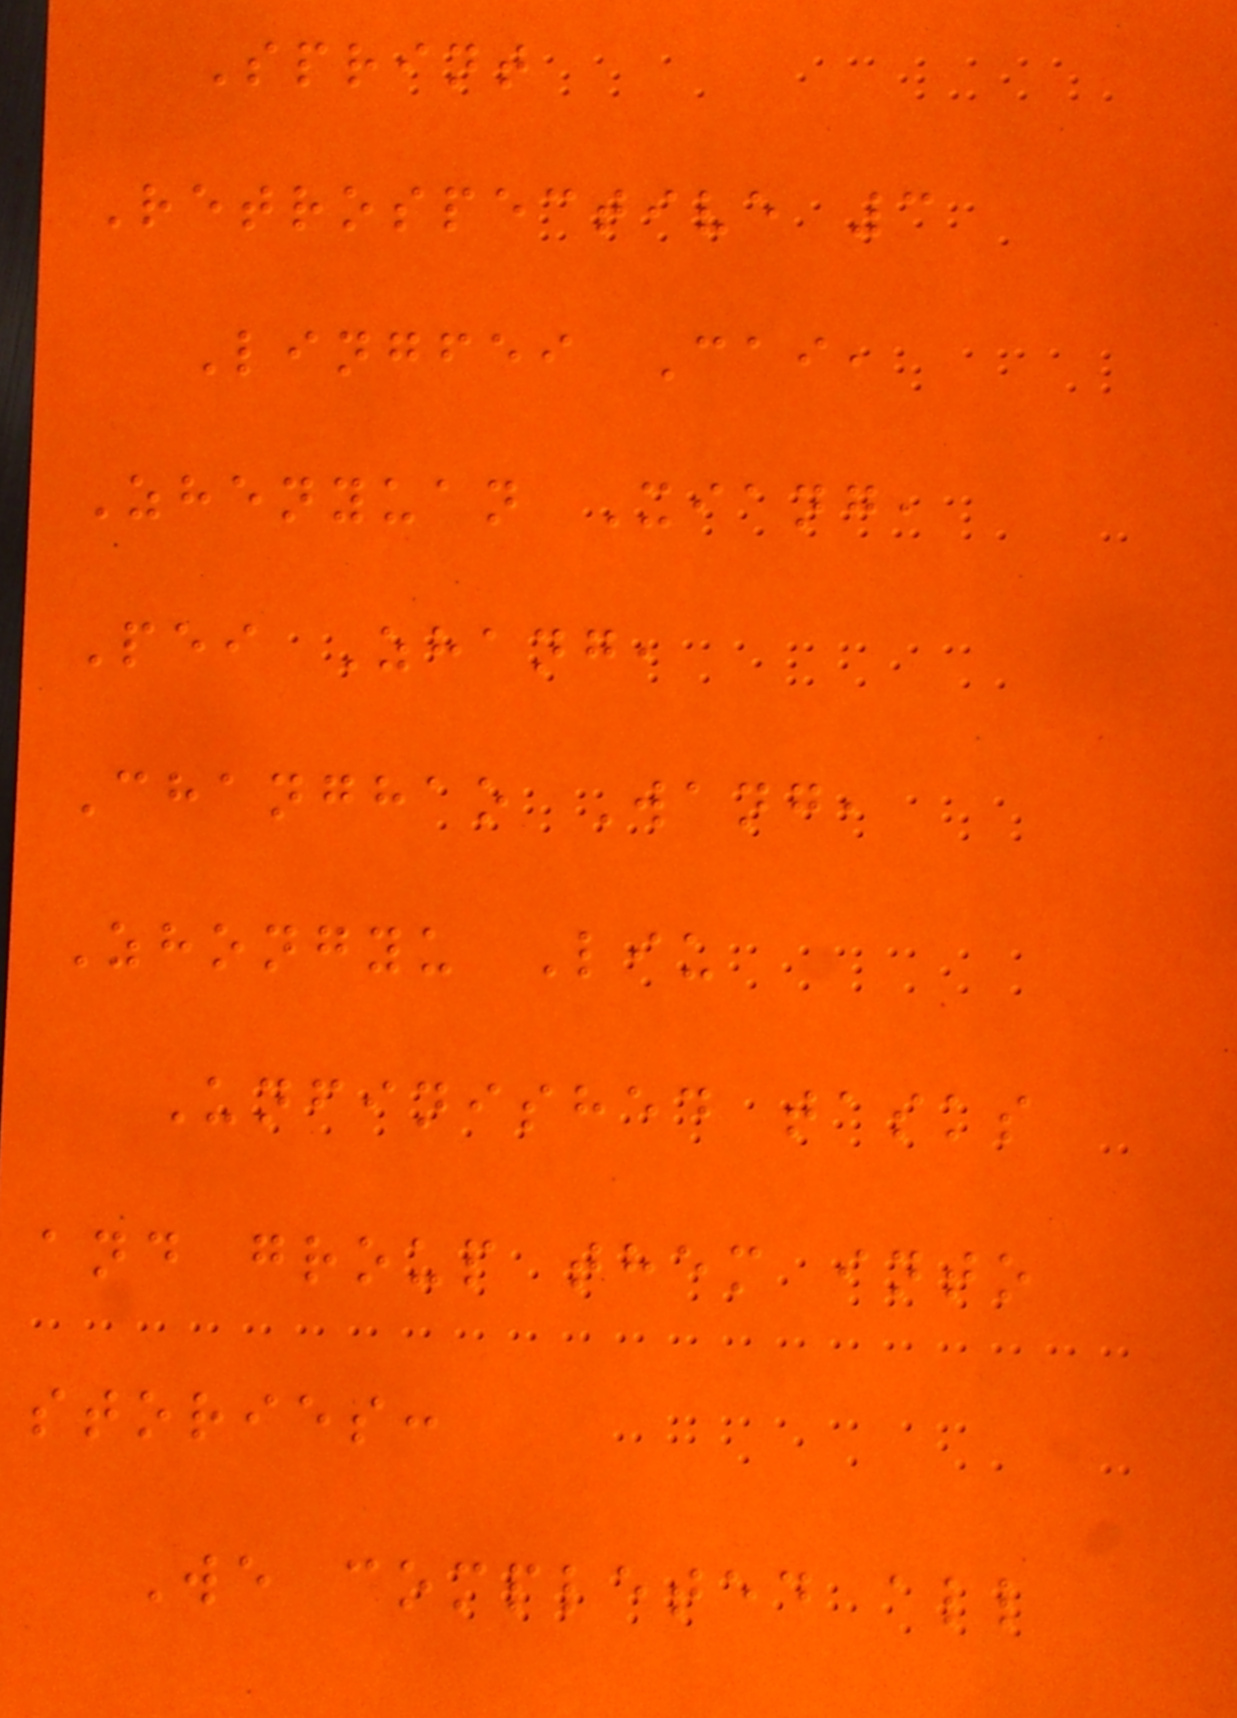Sprint
Retrospective 3
Lingfei Cai,
Zhenyuan Xiang,
Pei Zhang,
Changhao Wang,
Zhongyu Liu
Unfinished tasks
and group them into
stories:
We completed all
